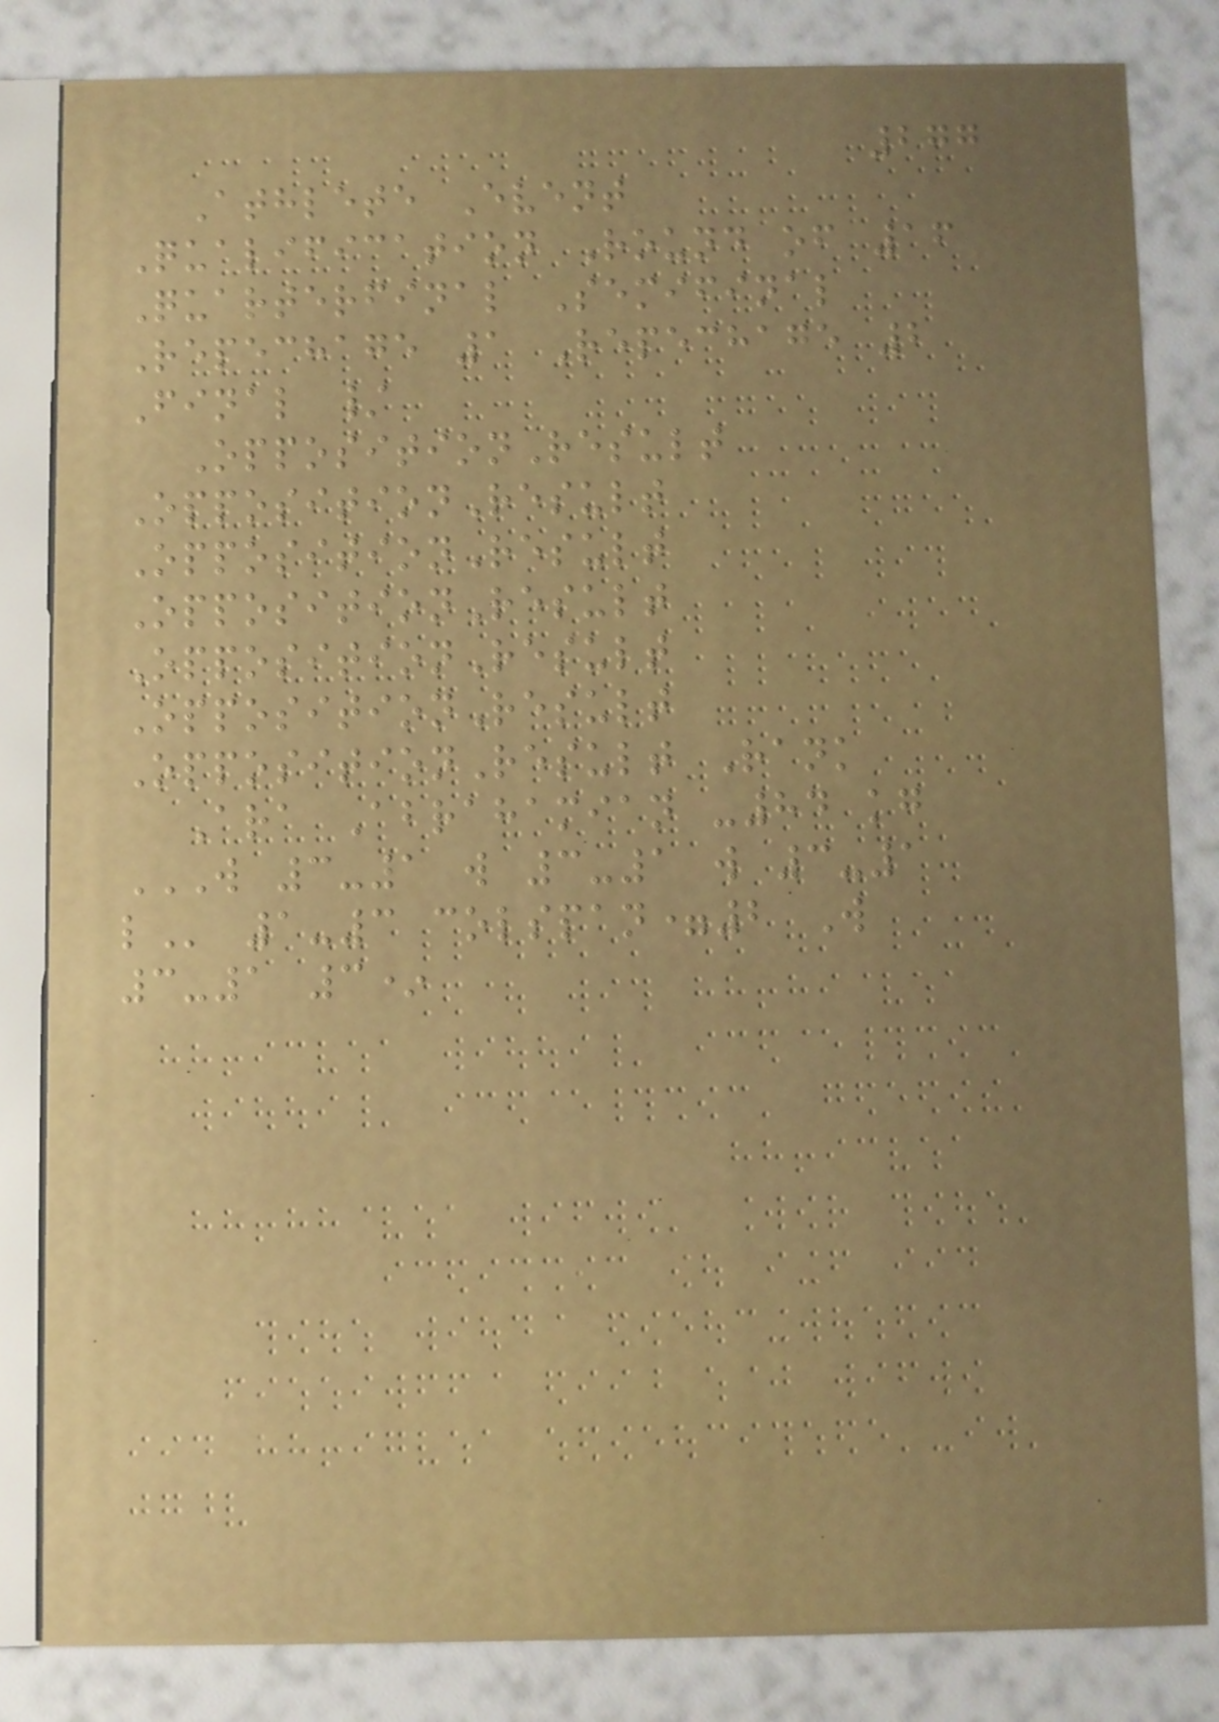277
Athlete Event
Qualification Round of 16
Quarterfinal Semifinal
Repechage 1 Repechage 2
Final /
OppositionResult
OppositionResult
OppositionResult
OppositionResult
OppositionResult
OppositionResult
OppositionResult Rank
Ara Abrahamian -84 kg
W 3-1 W 3-1 W 3-1
L 1-3 colspan=2 W
3-1 3*
